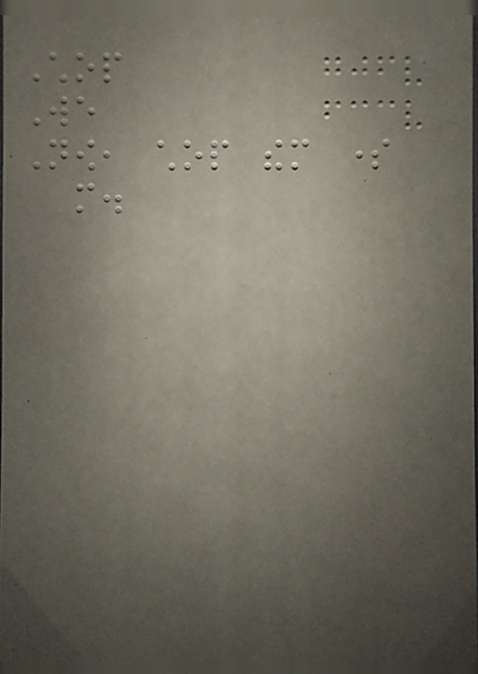Chop
We
Now, chop them some
more.
